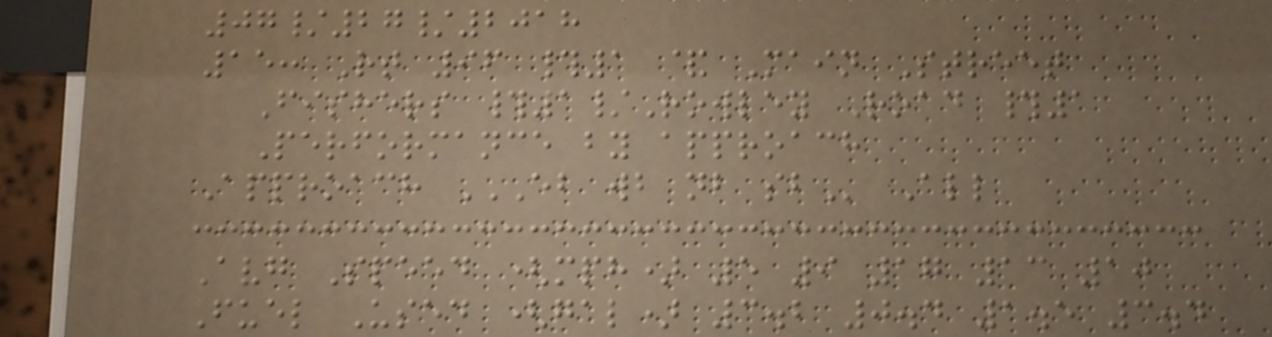07/27/2018
15: Rt 96 #1 & Main Street
Fishers #1/Rowley Road #1
Performance by approach
Approach EB WB NB SB All
Avg Speed (mph) 5 9 17 13 10
Fuel Used (gal) 3.2 0.4 1.5 3.4
